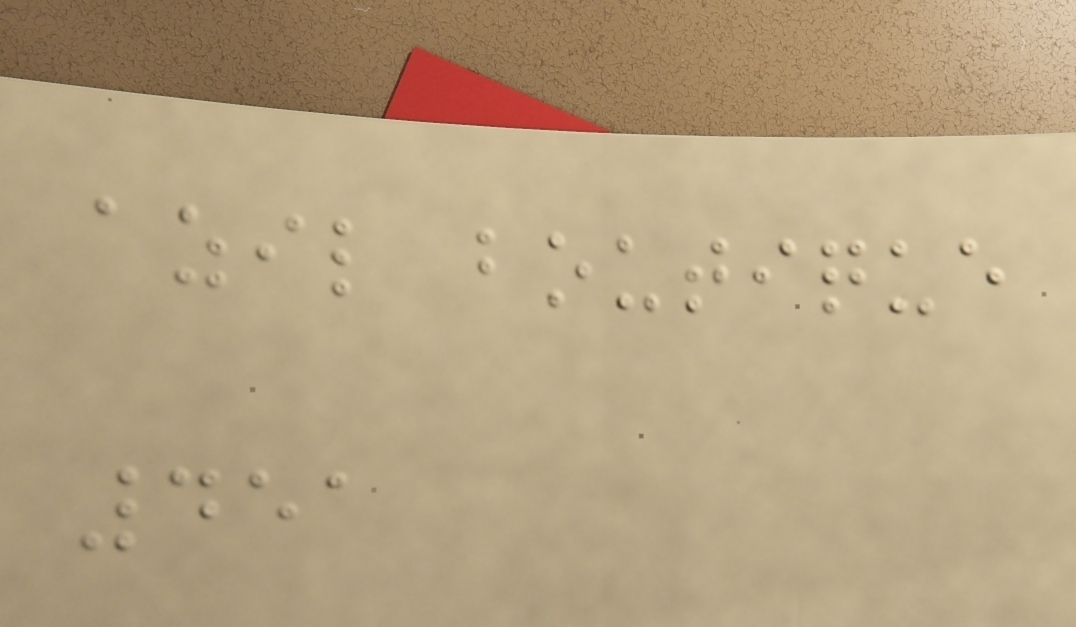azil boutique
451
